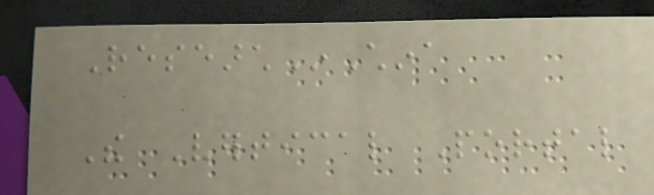ResearchInChina
The Vertical Portal
